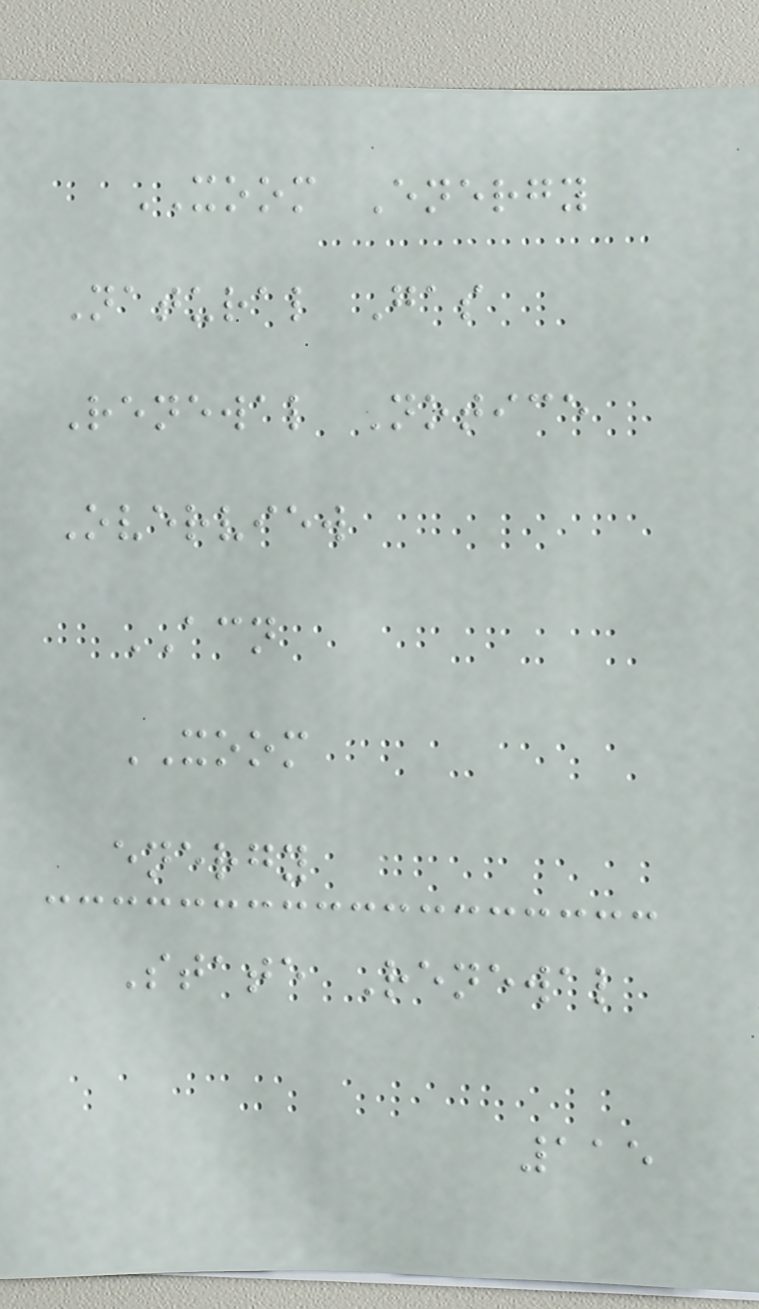XOOM Energy
Natural Gas
Renewal Notice
Overview
ACN
XOOM
energy
State Renewal
115
